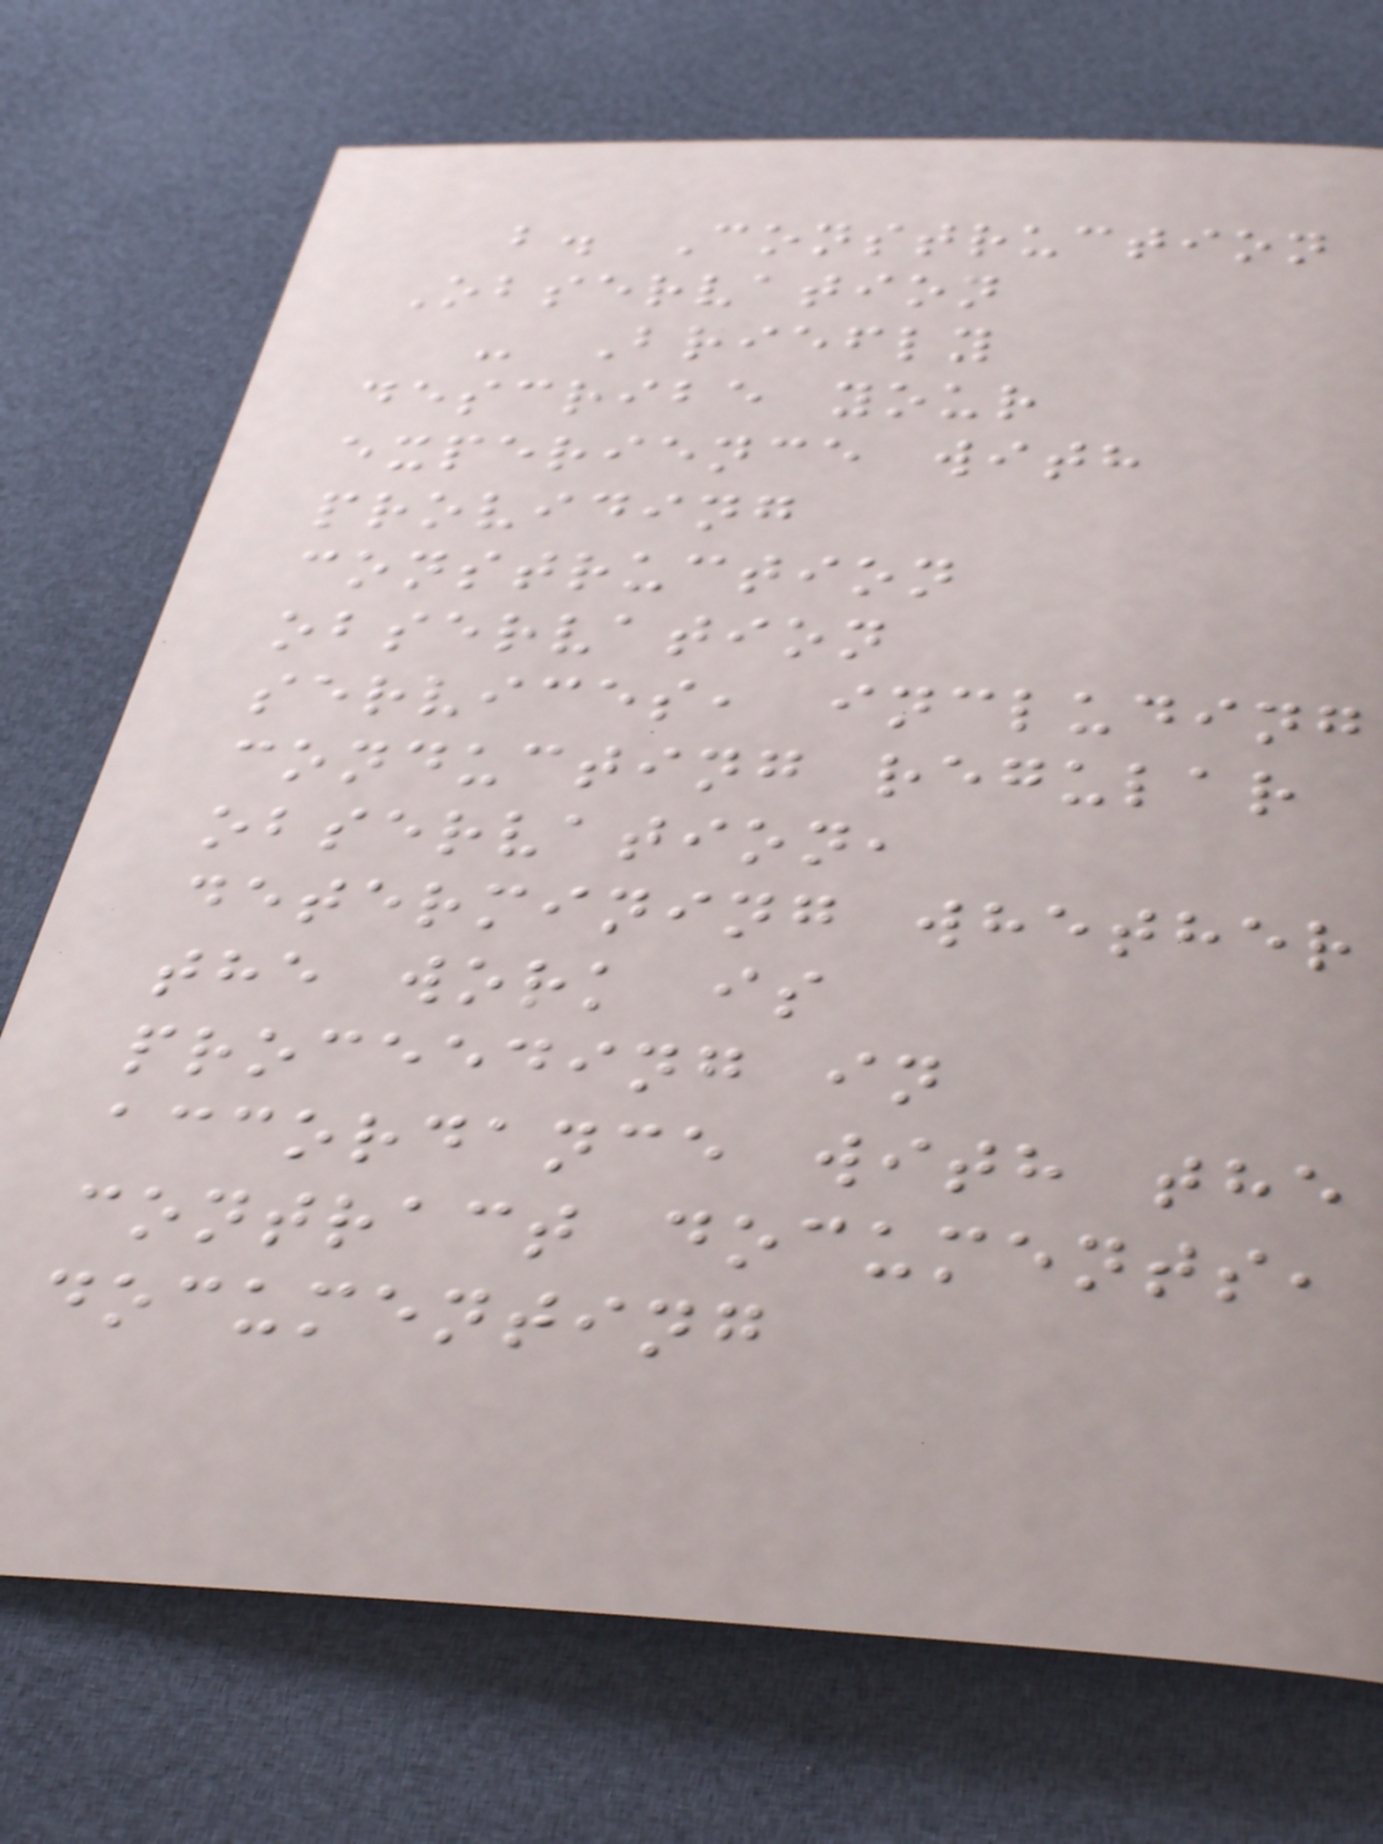b. Construction
Observation
- Briefly
describe your
experience with
providing
construction
observation
services, including
conducting regular
observation,
determining whether
the work is
proceeding in
accordance with the
contract documents,
documenting
